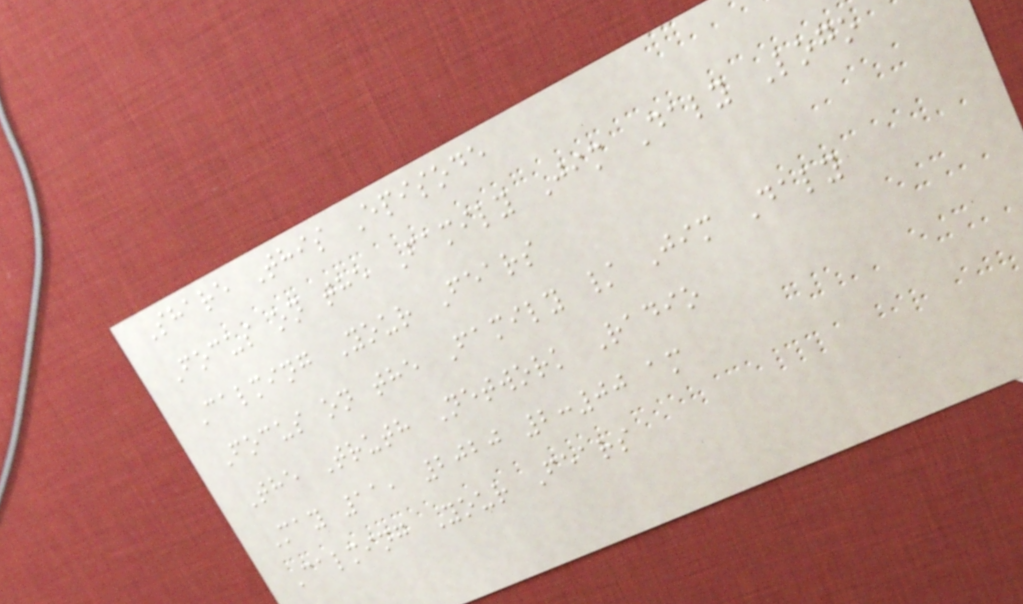Share This Episode
Focus on the Family Jim Daly Logo
Calming Your Fears
Focus on the Family / Jim Daly
The Truth Network Radio
May 11, 2020 2:00 am
Calming Your Fears
